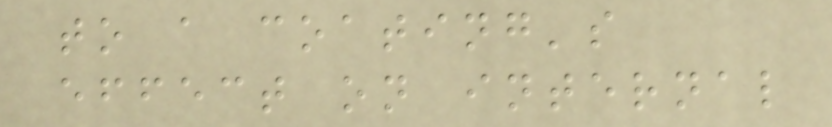to a coating's
effect on internal
